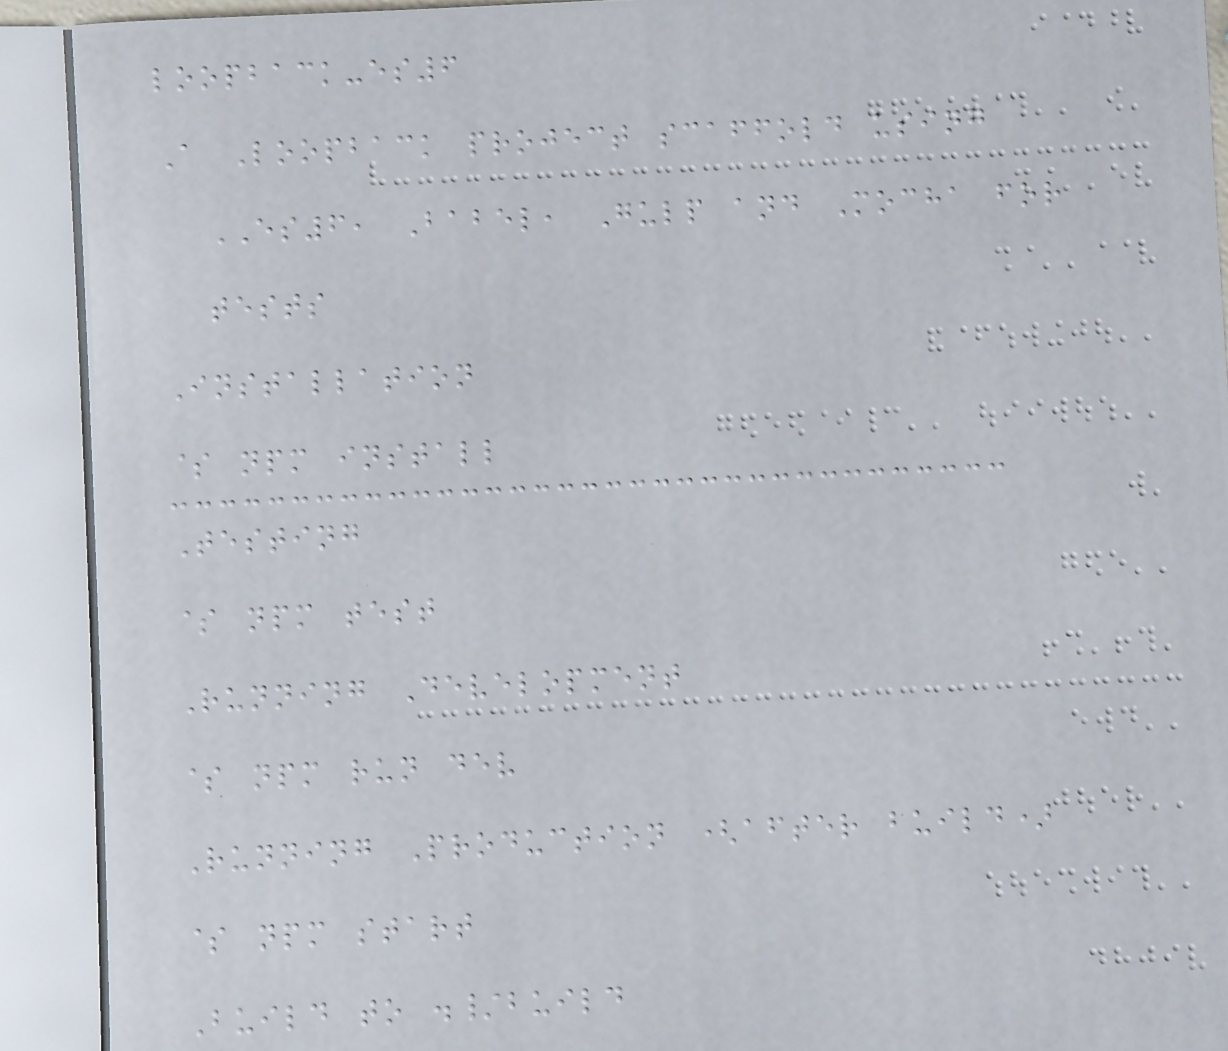loopback-es6
A Loopback project scaffold using
ES6, Babel, Gulp and Mocha for
tests
Installation
$ npm install
Testing
$ npm test
Running Development
$ npm run dev
Running Production (after build)
$ npm start
Build to ./build
